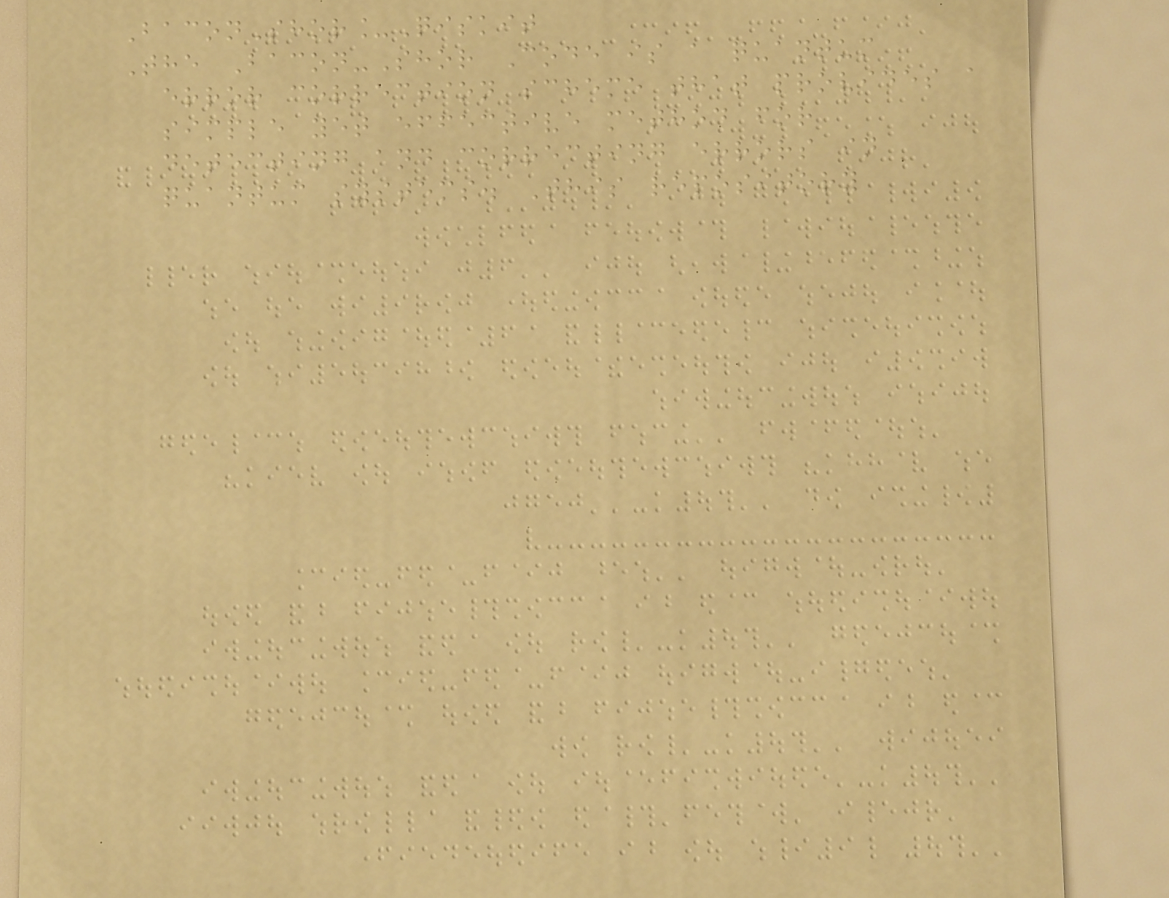BaconShor_Qiskit
The Bacon-Shor Code is a quantum
error correction scheme that provides a
simple yet effective method for
detecting and correcting errors in
quantum systems. This repository
